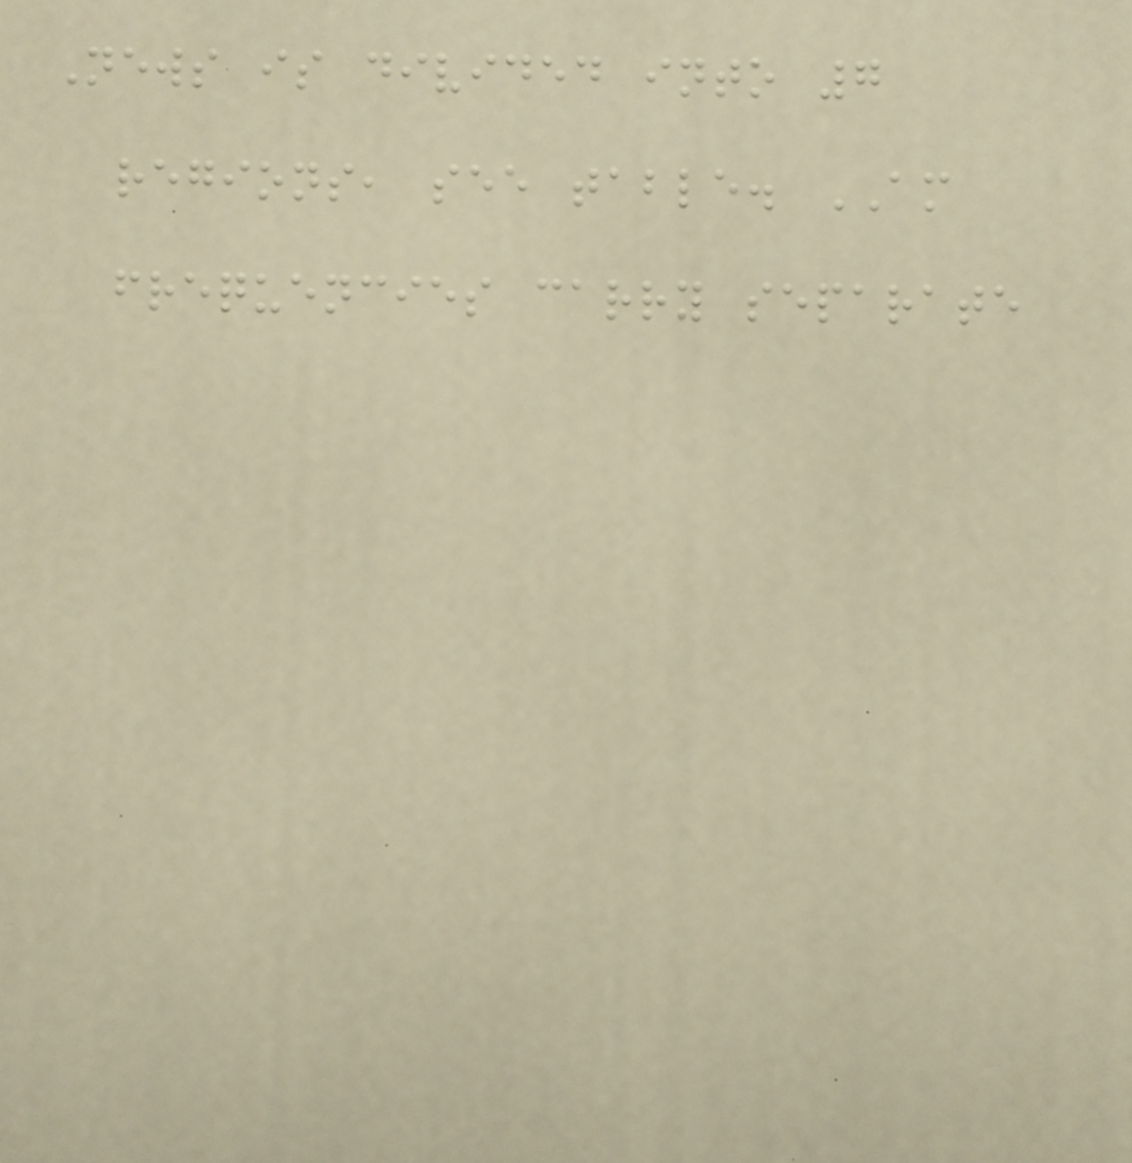News is divided into 7
regions, see table. AM
frequencies carry separate
